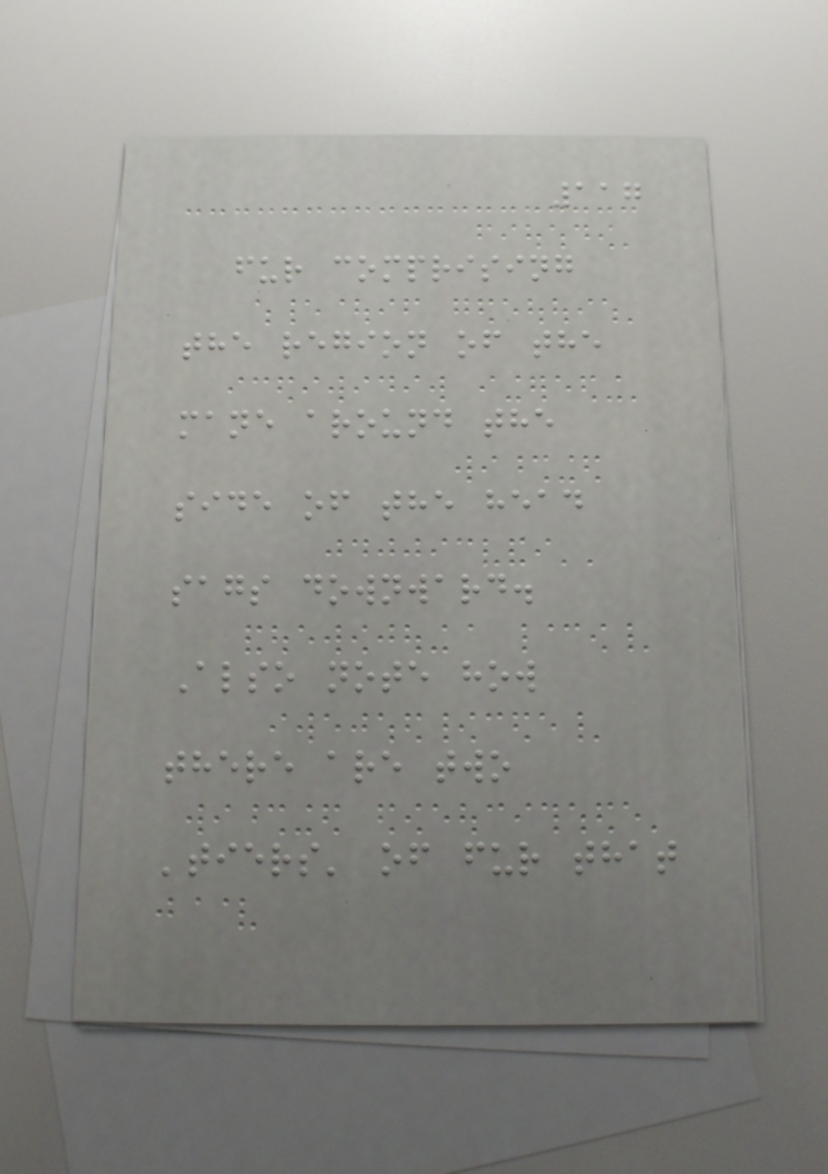117
fur comprising
the region of the
mane around the
side of the head
sags downward.
Also note how
there are two
'tiers' of fur that
